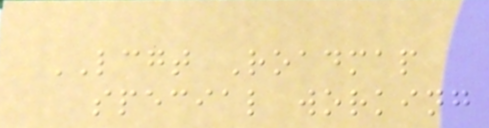LCGT Roadmap
special working
